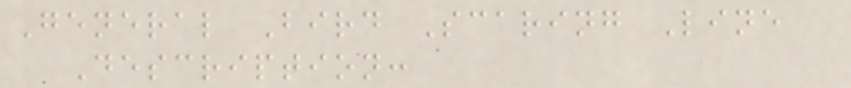General Bird Scaring Line
Description:
